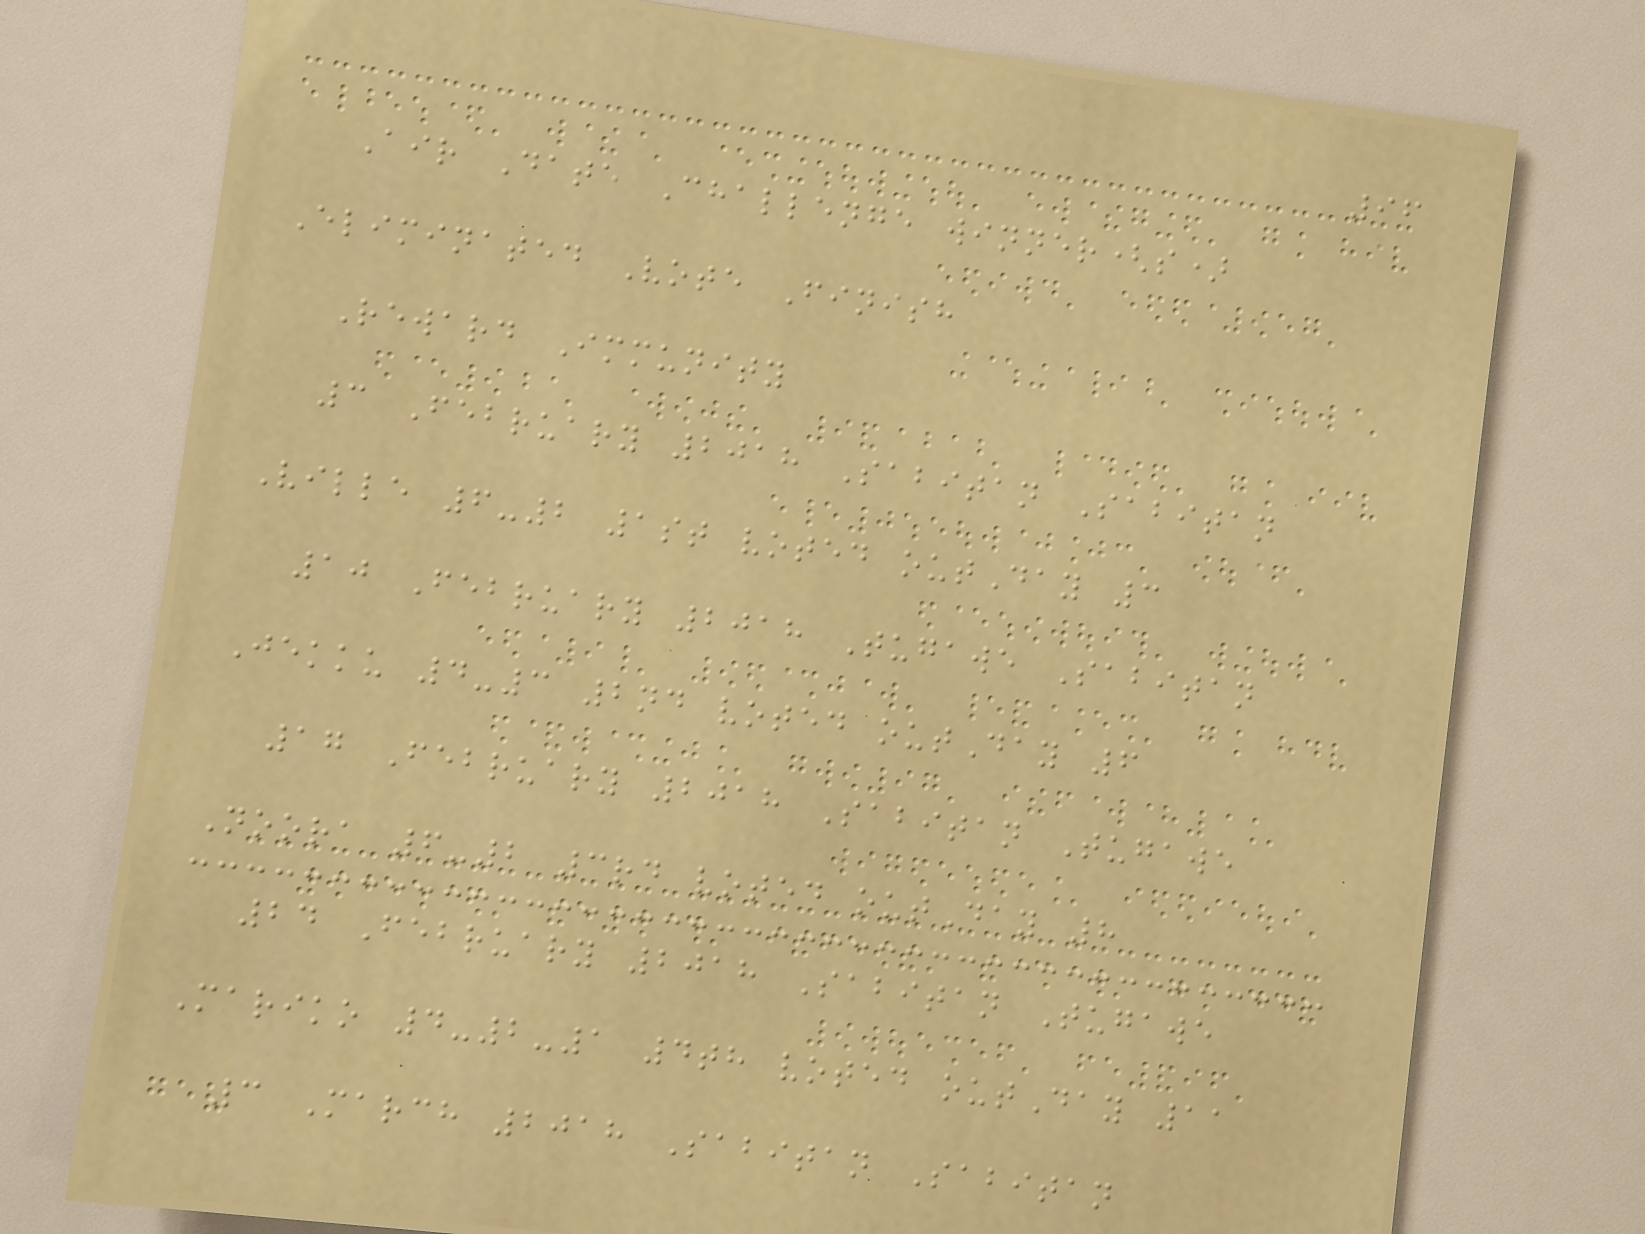96
Air Date Challenge winner(s)
Eliminated Vote Finish
Reward Immunity
3 February 2018 Sabitan Sabitan
Ville 6-2 1st voted outDay 3
10 February 2018 Tugawe Sabitan
Jekku 4-3 2nd voted outDay 6
17 February 2018 Sabitan Tugawe
Noora 6-2 3rd voted outDay 8
24 February 2018 Sabitan Tugawe
Mariko 4-2-1 4th voted outDay 11
3 March 2018 Sabitan Sabitan
